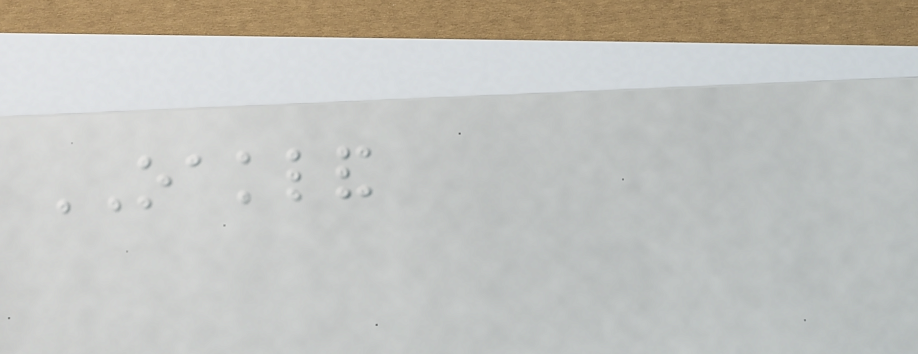OAKLAND
